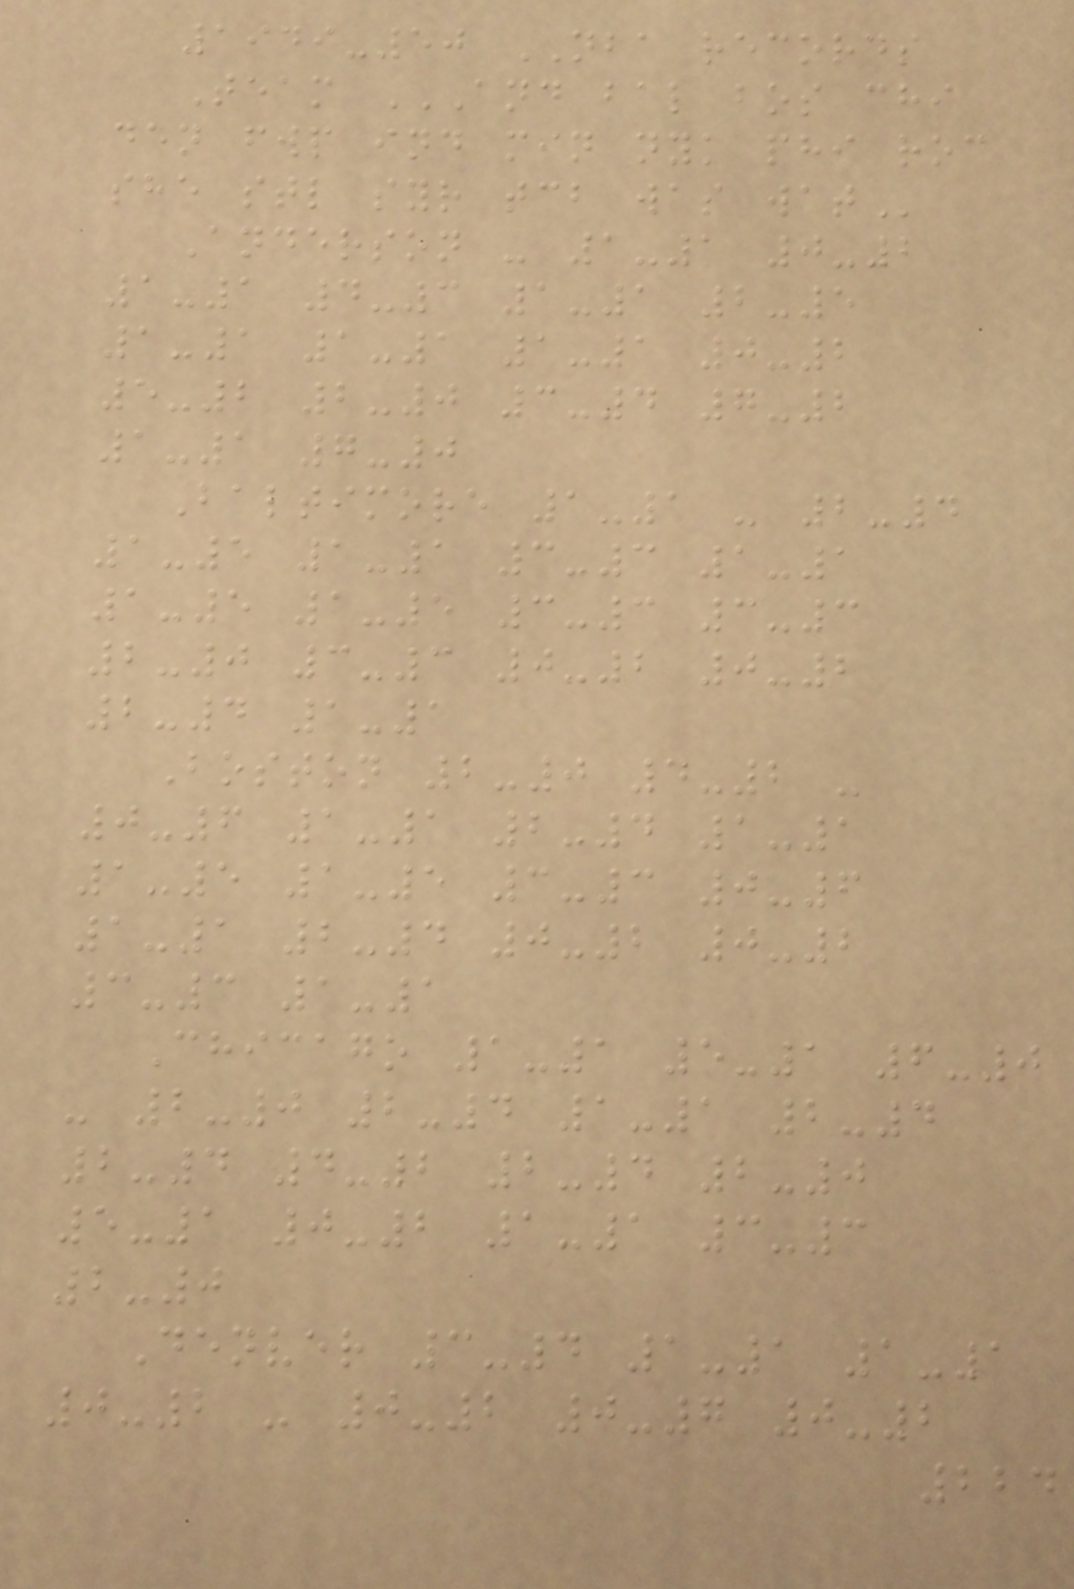1949-50 NBA records
Team AND BAL BOS CHI
DEN FWP IND MIN NYK PHI ROC
SHE STL SYR TCB WAS WAT
Anderson - 1-1 0-2
1-1 4-3 1-1 2-5
1-1 1-1 1-1 0-2
5-2 2-0 3-4 7-2
1-1 7-0
Baltimore 1-1 - 2-4
1-5 1-1 3-3 1-1
1-5 1-5 3-3 3-3
2-0 3-3 0-2 0-2
2-4 1-1
Boston 2-0 4-2 -
0-6 1-1 2-4 1-1
1-5 1-5 3-3 0-6
1-1 2-4 0-2 0-2
3-3 1-1
Chicago 1-1 5-1 6-0
- 2-0 2-4 1-1 2-4
2-4 4-2 2-4 2-0
5-1 0-2 1-1 3-3
2-0
Denver 3-4 1-1 1-1
0-2 - 0-2 0-7 0-2
224
